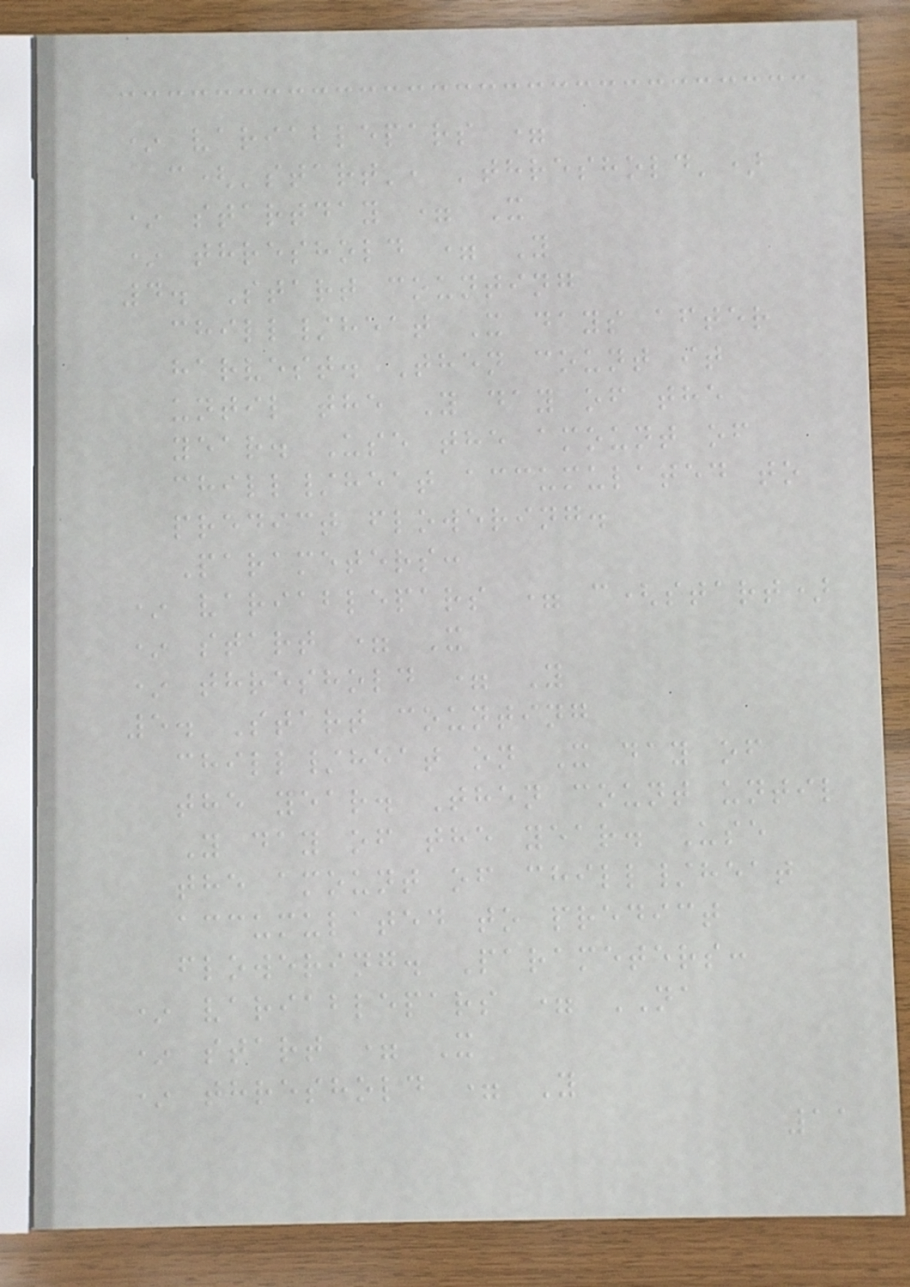* variablepars =
c('start', 'threshold')
* startday = X
* threshold = Y
4. Start counting
chill/heat X days after
harvest. Then count it
until the Y day of the
year. Use the amount of
chill/heat accumulated to
predict flowering.
Parameters:
* variablepars = c(start)
* start = X
* threshold = Y
5. Start counting
chill/heat on X day of
the year. Then count until
Y day of the year. Use
the amount of chill/heat
accumulated to predict
flowering. Parameters:
* variablepars = NA
* start = X
* threshold = Y
11
